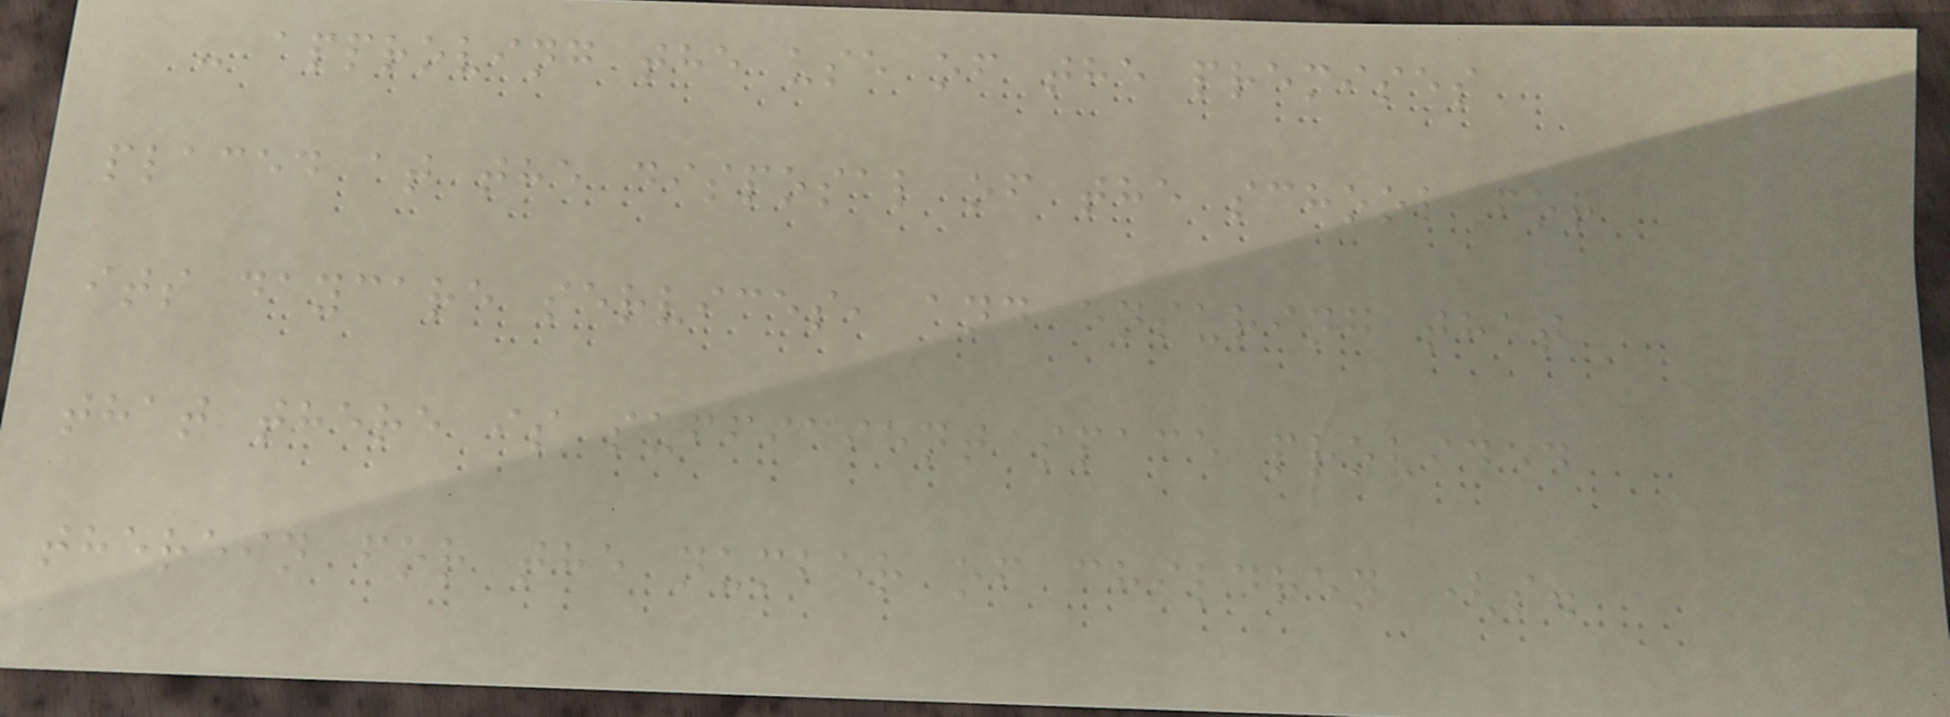- approving the use of the premises
placed at the disposal of the school for
its daycare services, and ensuring that
that there is sufficient space provided
therein for the number of children (s.
